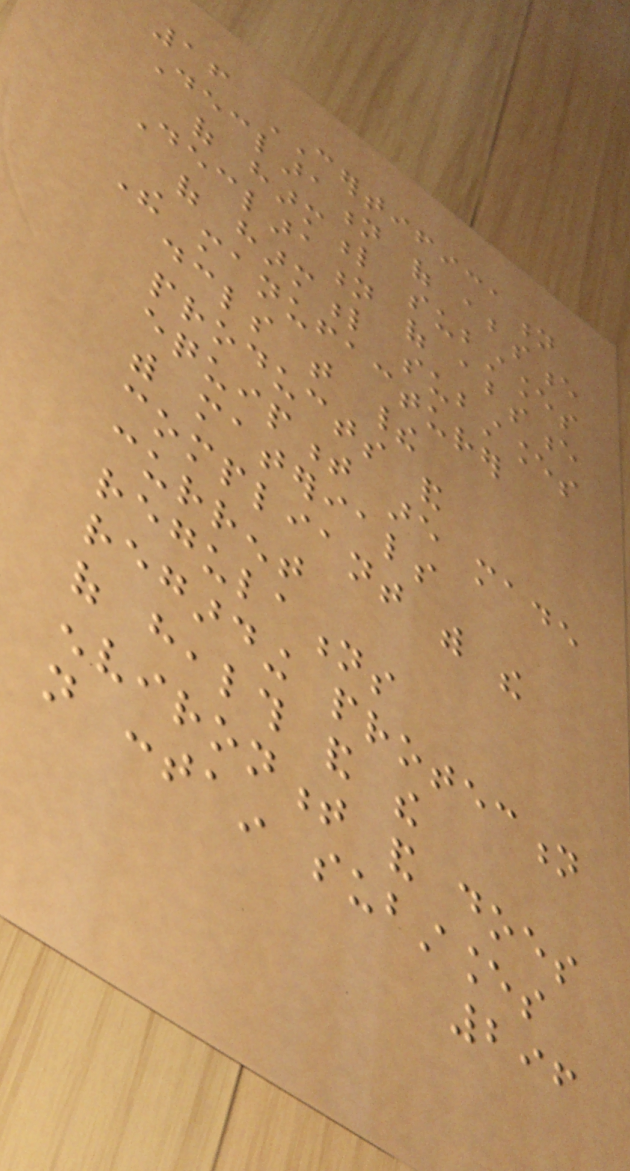16 CERTIFICATION
Declaration of absence
of harmful substances
Declaration of absence
of harmful substances
The manufacturer
declares that their
products and
equipment are made
with materials
compliant with the
current
regulations
regarding protection
of health and the
environment and does
not contain substances
296
